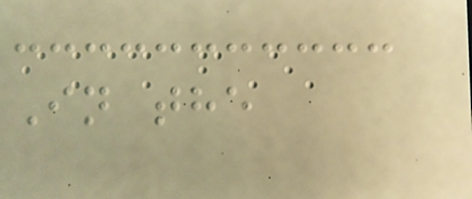In the
